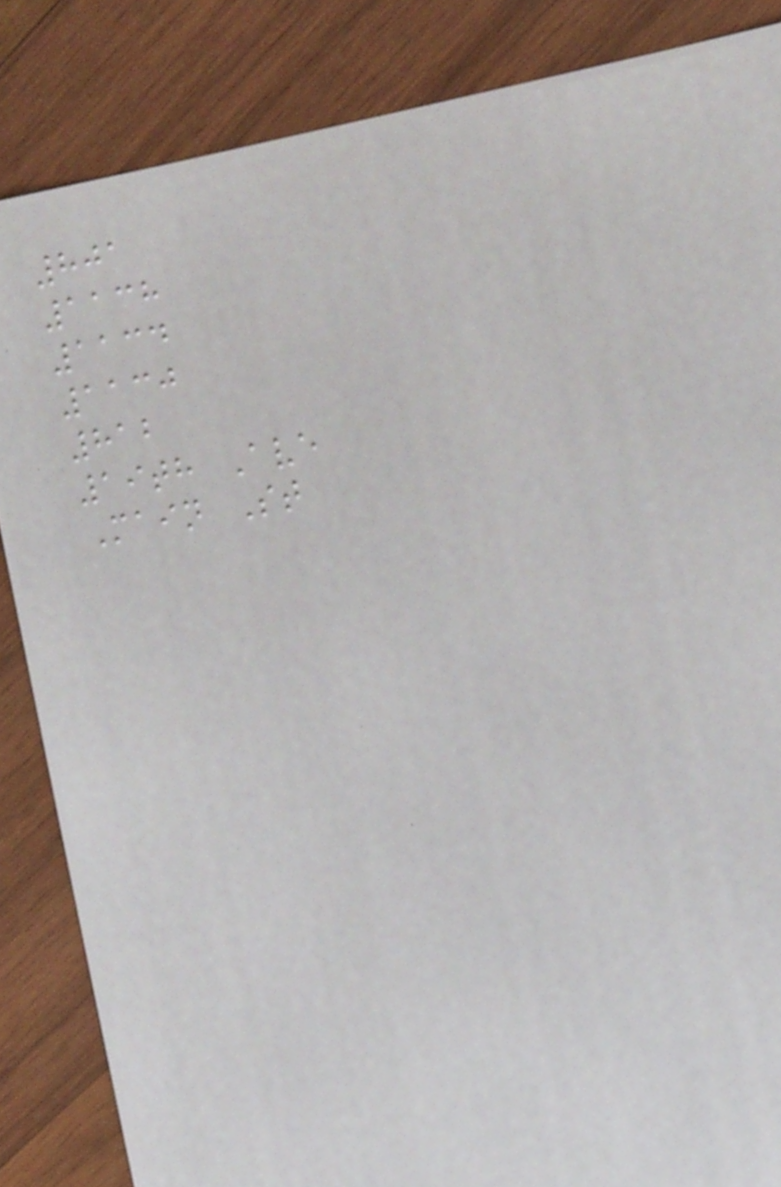801
1138
1134
1130
812
19th Ave
Main St
